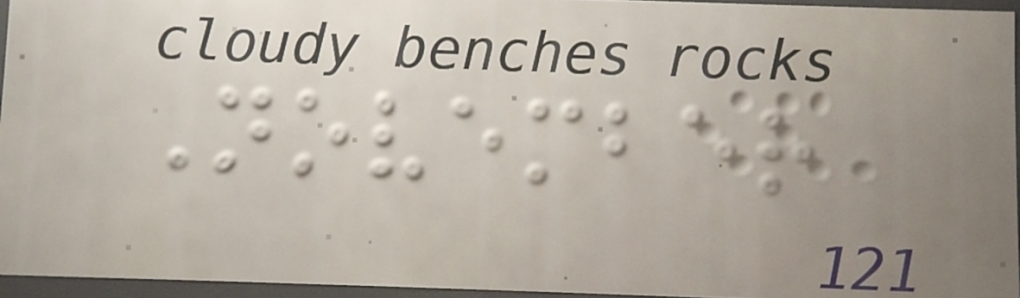November
